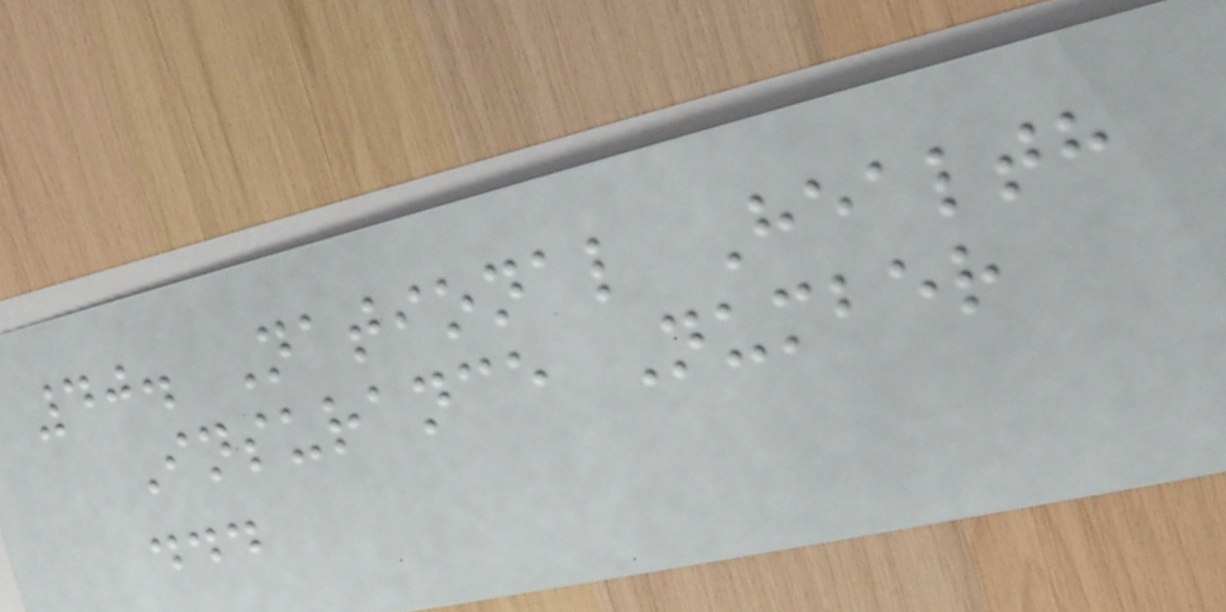40. National Health
Insurance Number
...
